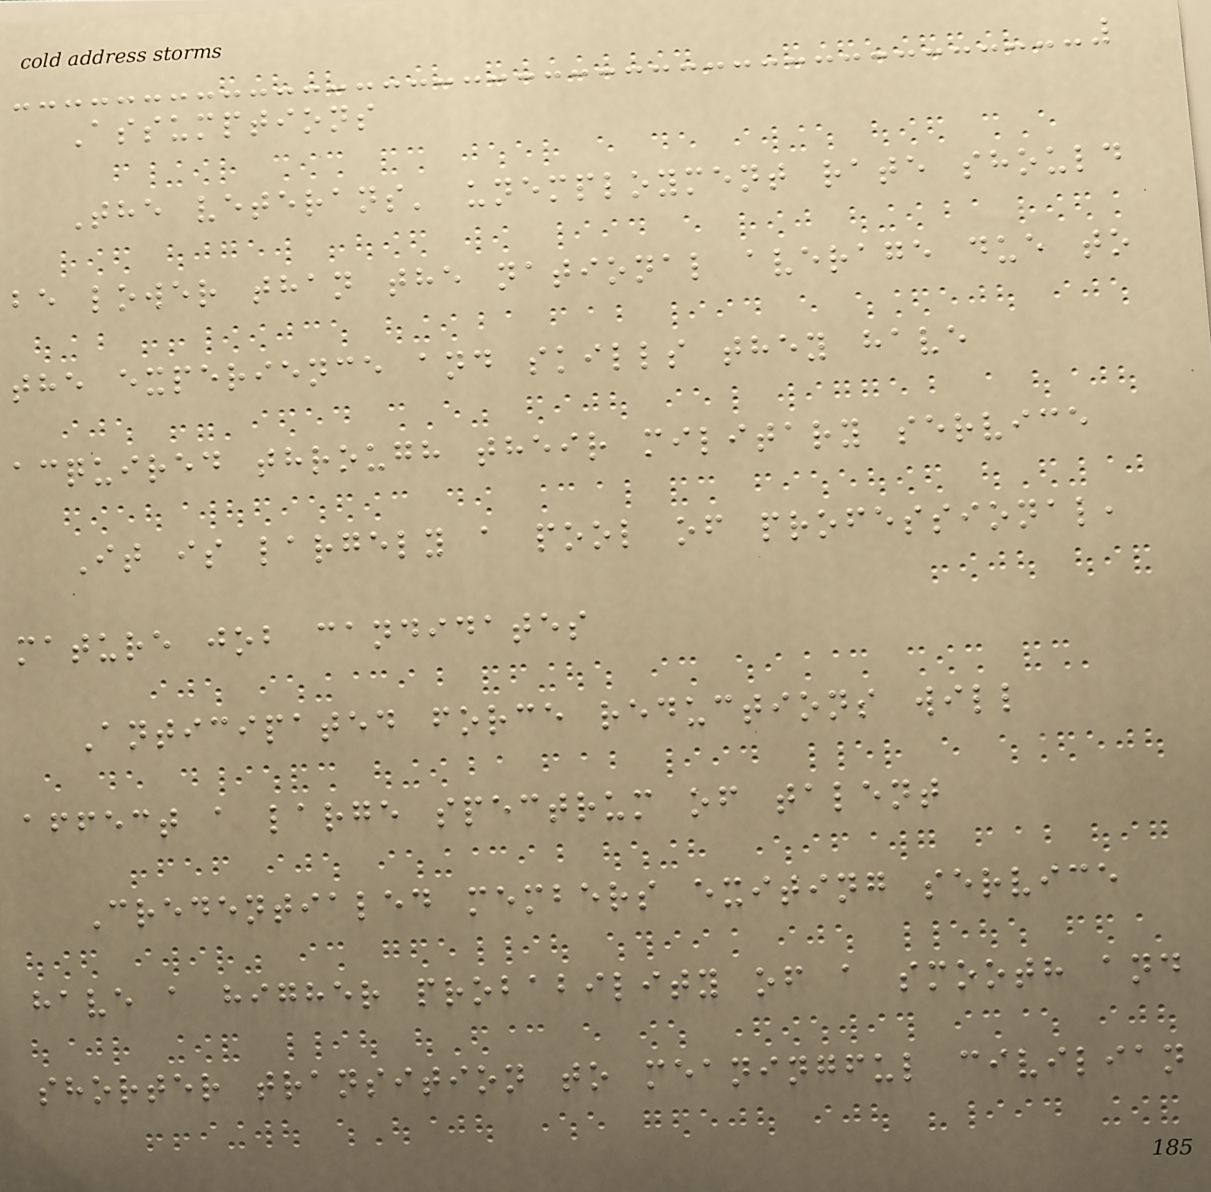Assumptions
The veterans' unemployment rate should
be lower than the national average due to
the experience and skills they have
acquired through their military service
It is largely a pool of professional,
mature job candidates
Anticipated force reductions will
affect a large spectrum of talent
Credentialed members exiting service
have a higher probability of a smooth and
shorter transition to meaningful civilian
